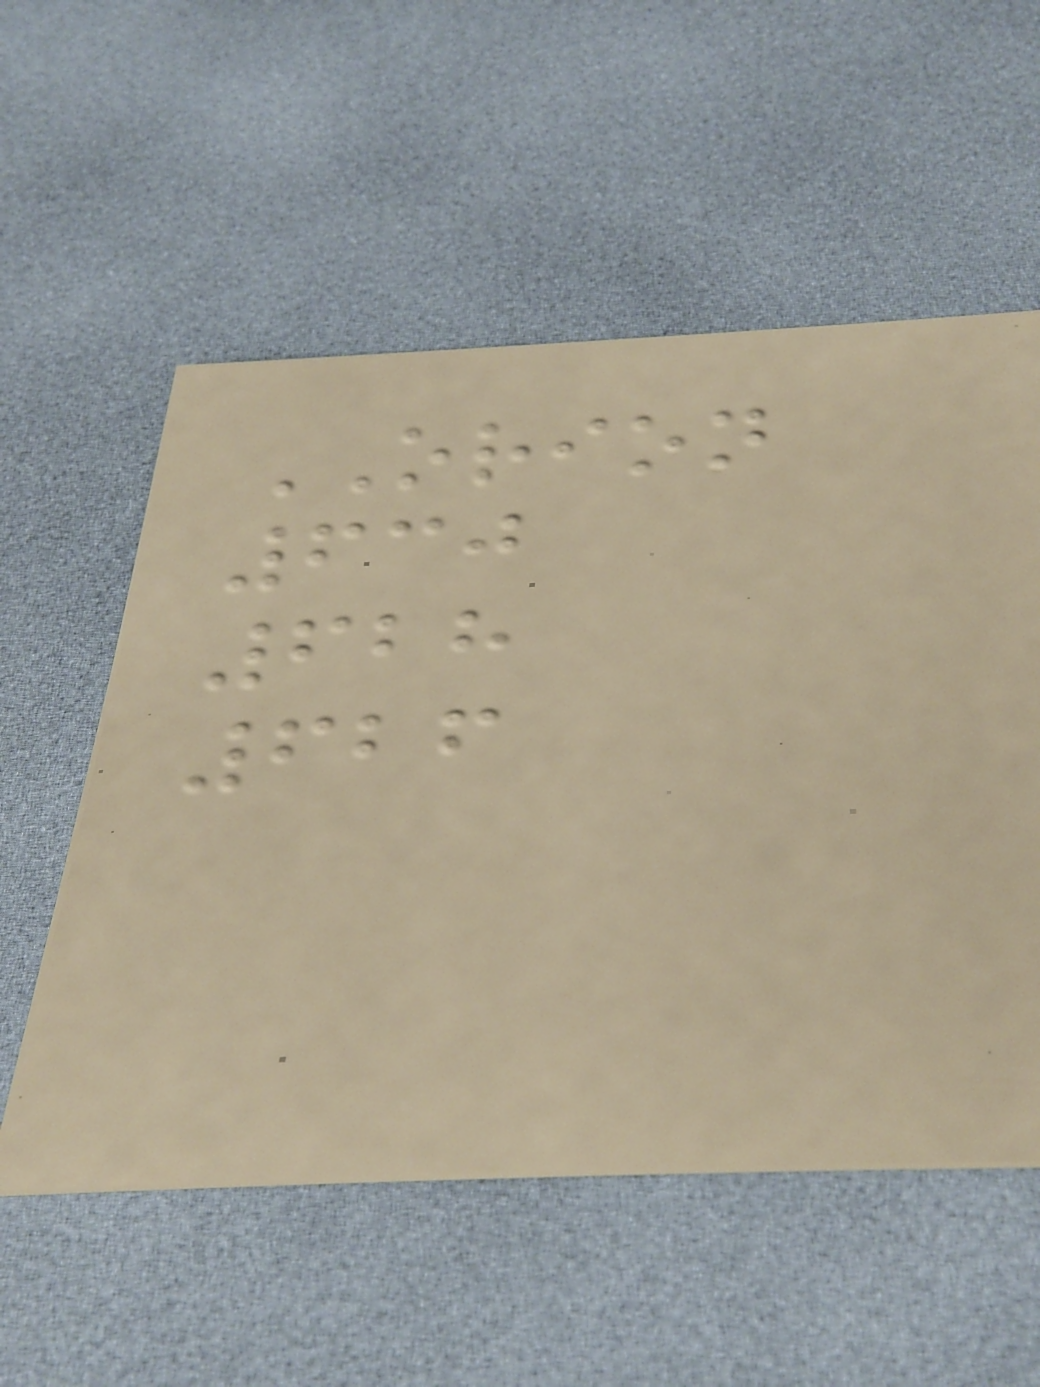ORION
630
628
626
